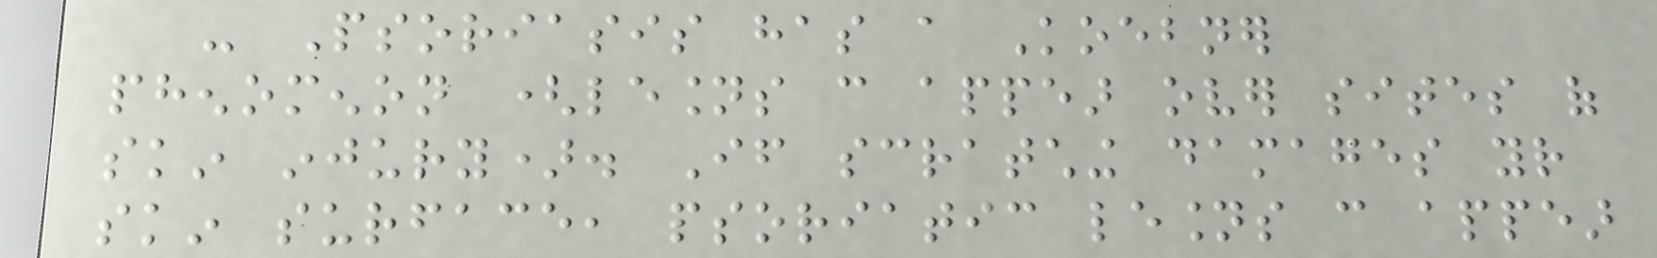- Psoriasis has a Koebner
phenomenon (lesions can appear over sites of
skin injury). If scratching damages your
skin surface, psoriatic lesions can appear
